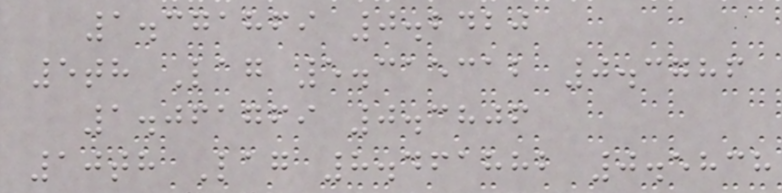1.371869 0.2420
5th Lag 5.315312 0.3786
1.061769 0.3806
10th Lag 8.461882 0.5838
